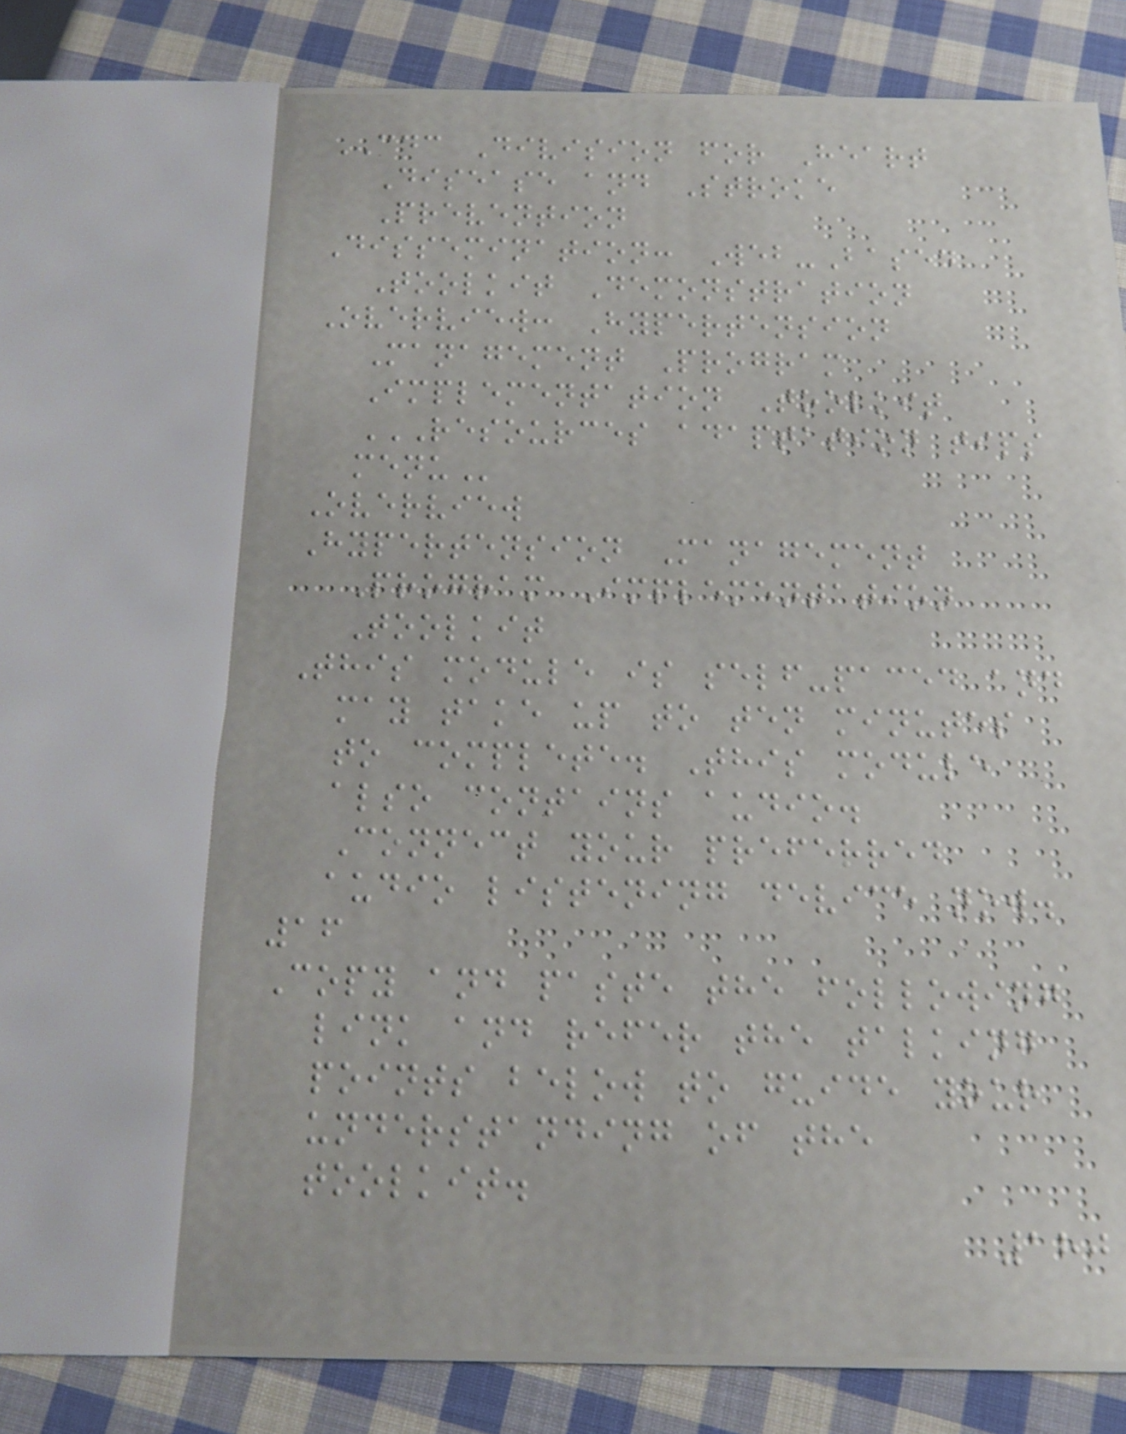CDC Division for Heart
Disease and Stroke
Prevention
Dissemination: Web-Based
Toolkit Demonstration
Overview: Hypertension
Management Program
Implementation Toolkit
RESOURCES ADAPTATION TIPS
MENU
Overview
Hypertension Management
Program Implementation
Toolkit
This module is self-paced and
may take up to ten minutes
to complete. This module
also contains audio.
Connect your preferred
audio listening device now.
16
Copy and paste the following
link and refer the talking
points below to guide your
understanding of the
toolkit.
180
